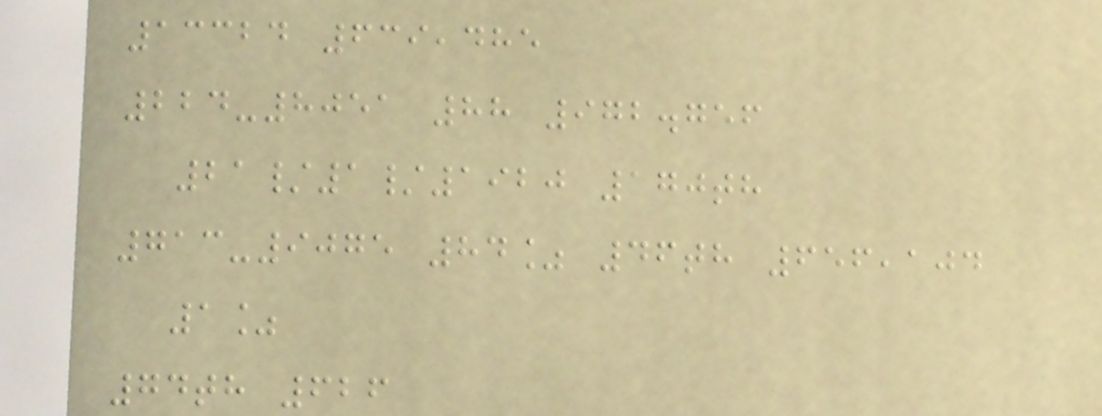13324 639,485
224-8051 88 972.756
21/1/1920 170th
713-9075 84% 46th 656,104
1%
74th 626
